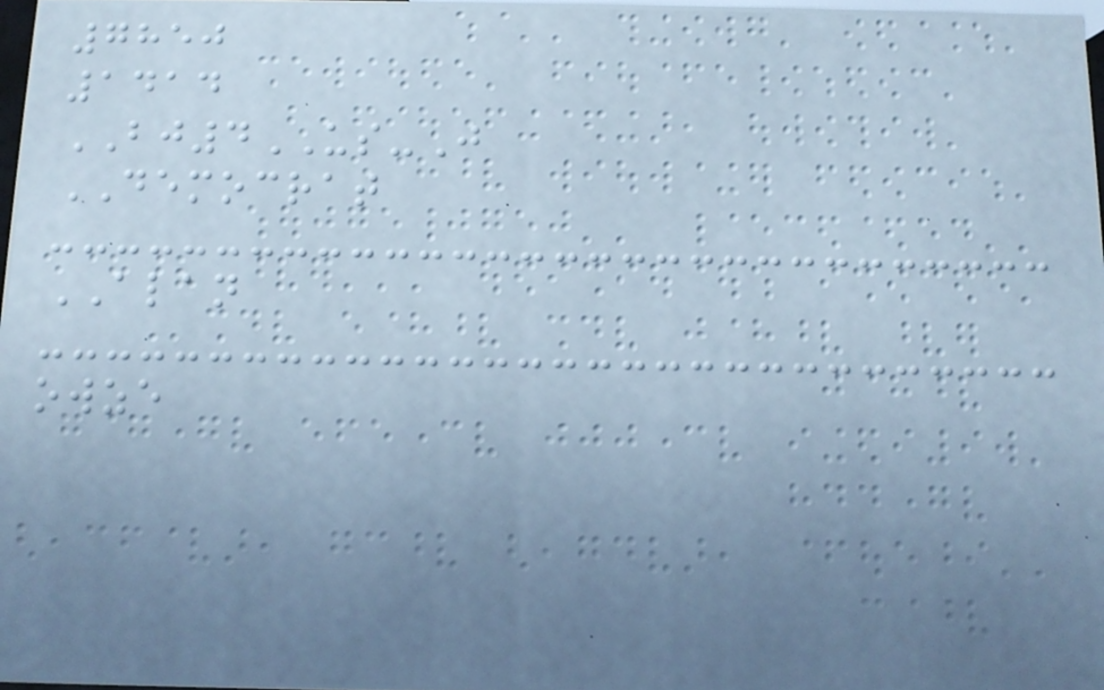7850
1414
BJ4US-J
DEMOCRAT
ALAN
owze
